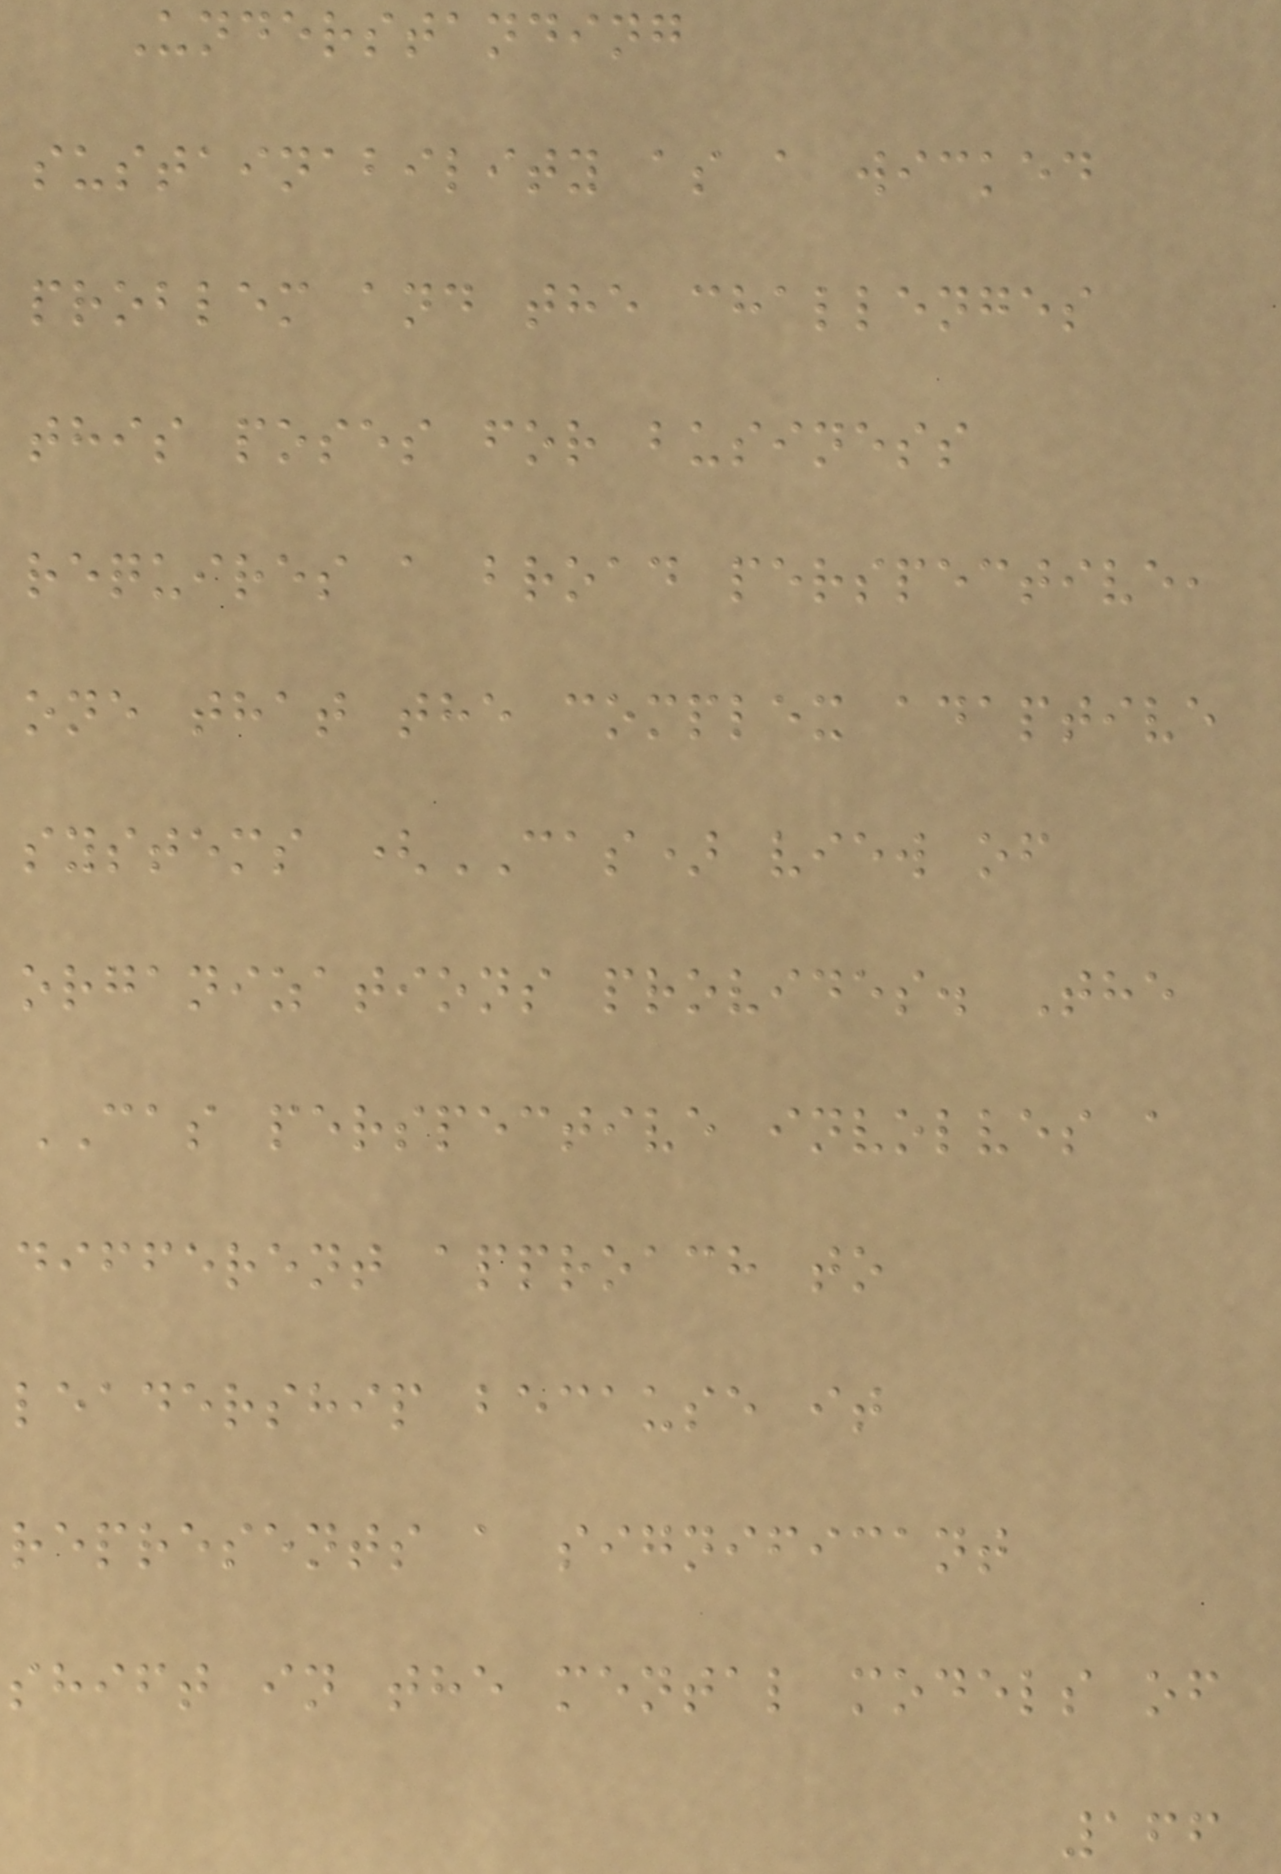Understanding
sustainability as a wicked
problem and the challenges
this poses for business
requires a broad perspective,
one that the complex adaptive
systems (CAS) view of
organizations provides. The
CAS perspective involves a
different approach to
leadership because it
represents a significant
shift in the mental models of
166
